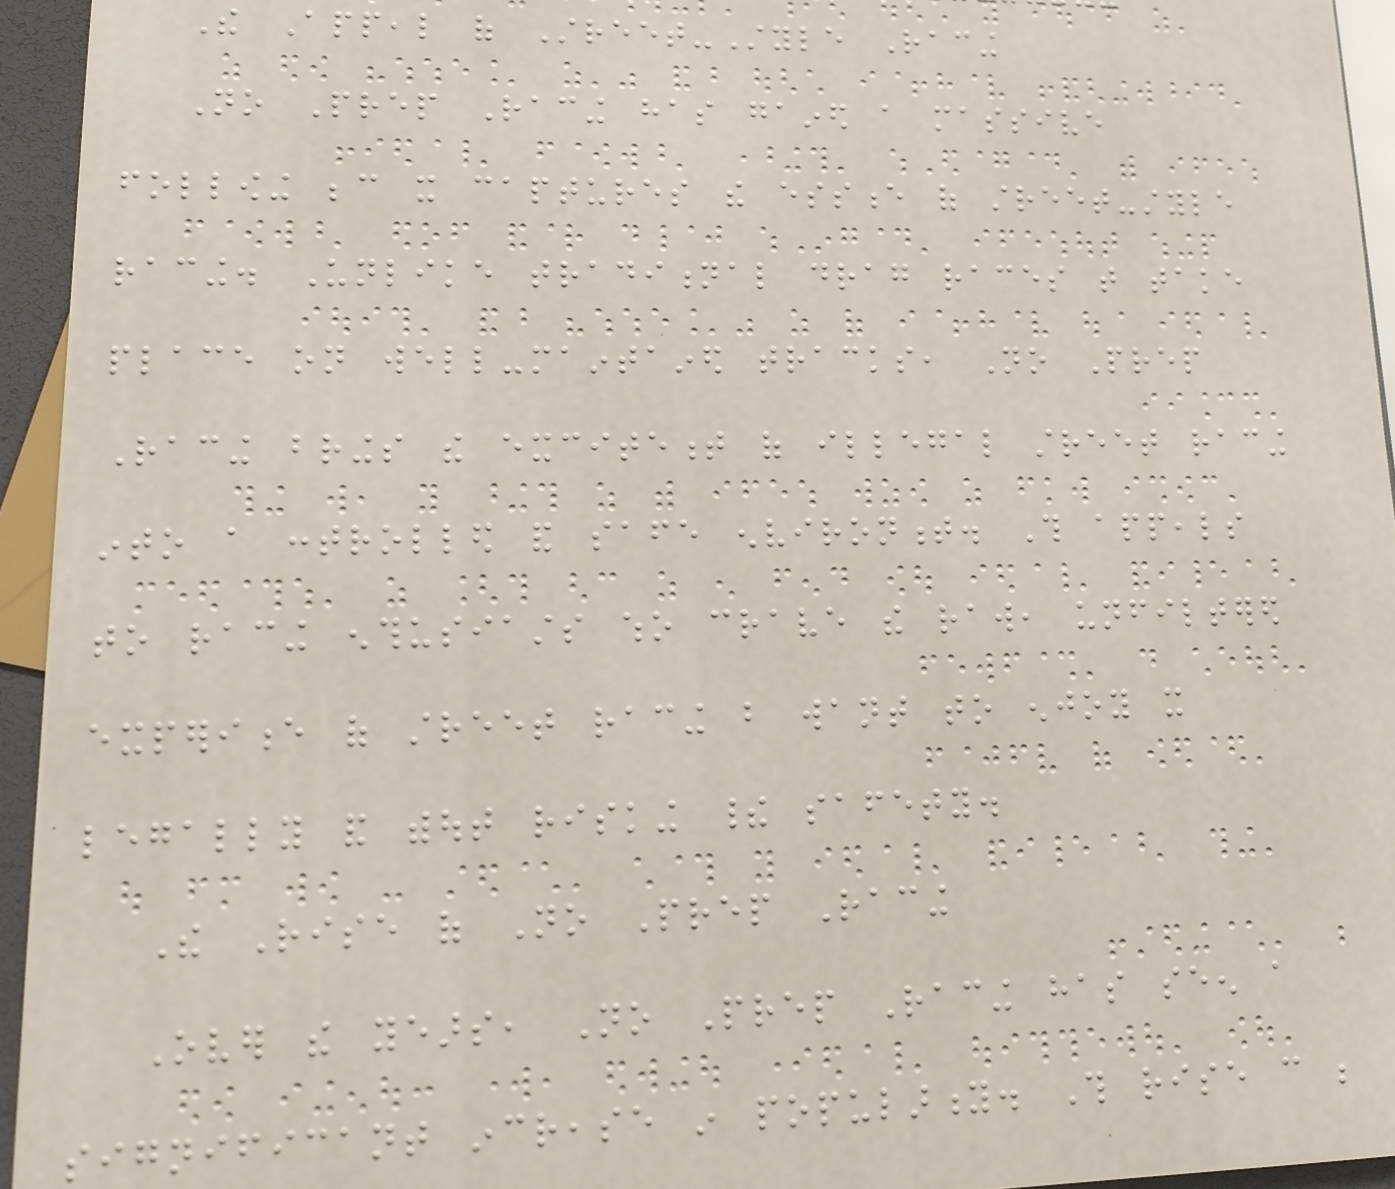The Appeal of Street-Style Racing
No Prep Racing has gained a massive
following because it captures the essence of street-style
racing. Unlike traditional drag races that take
place on well-maintained tracks, No Prep
Racing brings the excitement of illegal street racing
into a controlled and safe environment. This appeals
to racing enthusiasts who crave the raw, unfiltered
experience of street racing but want to enjoy it
legally and without risking their safety.
The Rise of No Prep Racing
Over the years, No Prep Racing has seen a
significant increase in popularity. This rise can be
